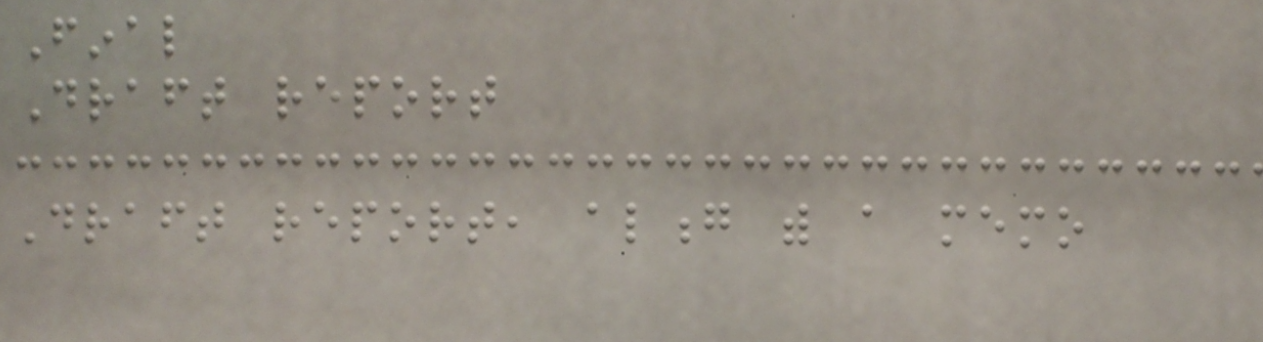Final
Draft report
Draft report, along with a memo
